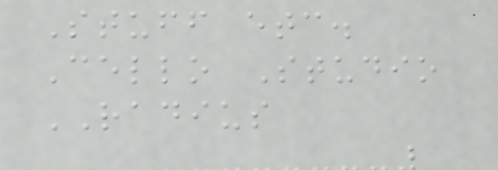Stuff etc.
Cello Studio
RADIUS
